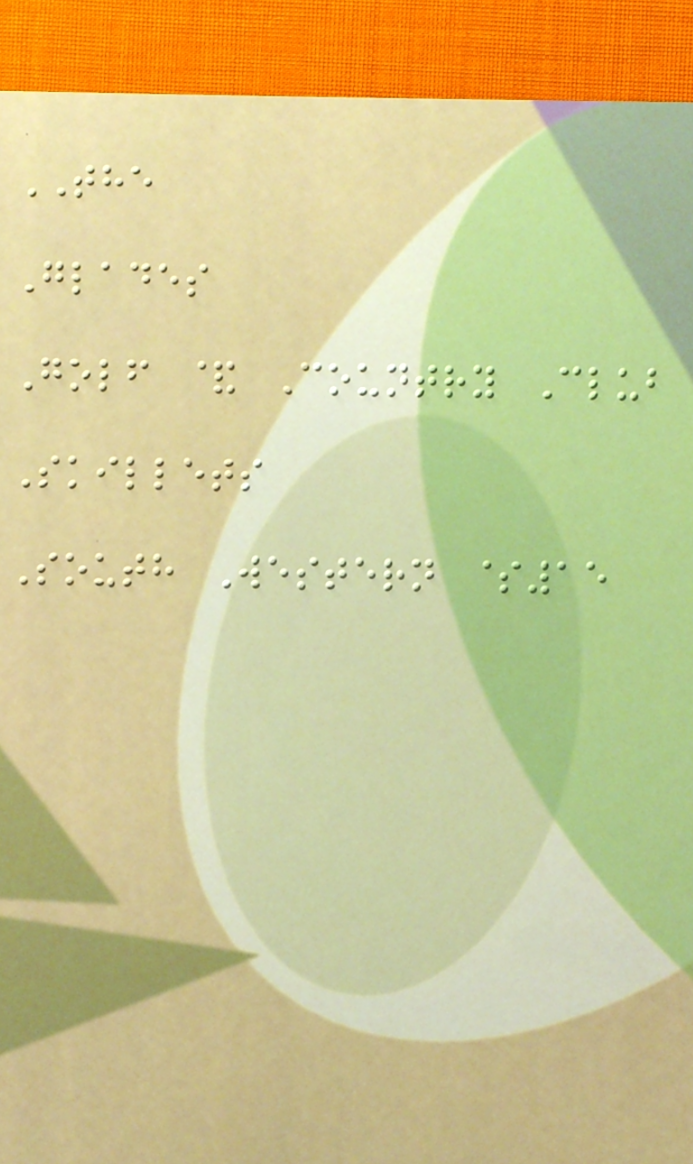THE
Glades
Golf & Country Club
Skillets
South Western $15
